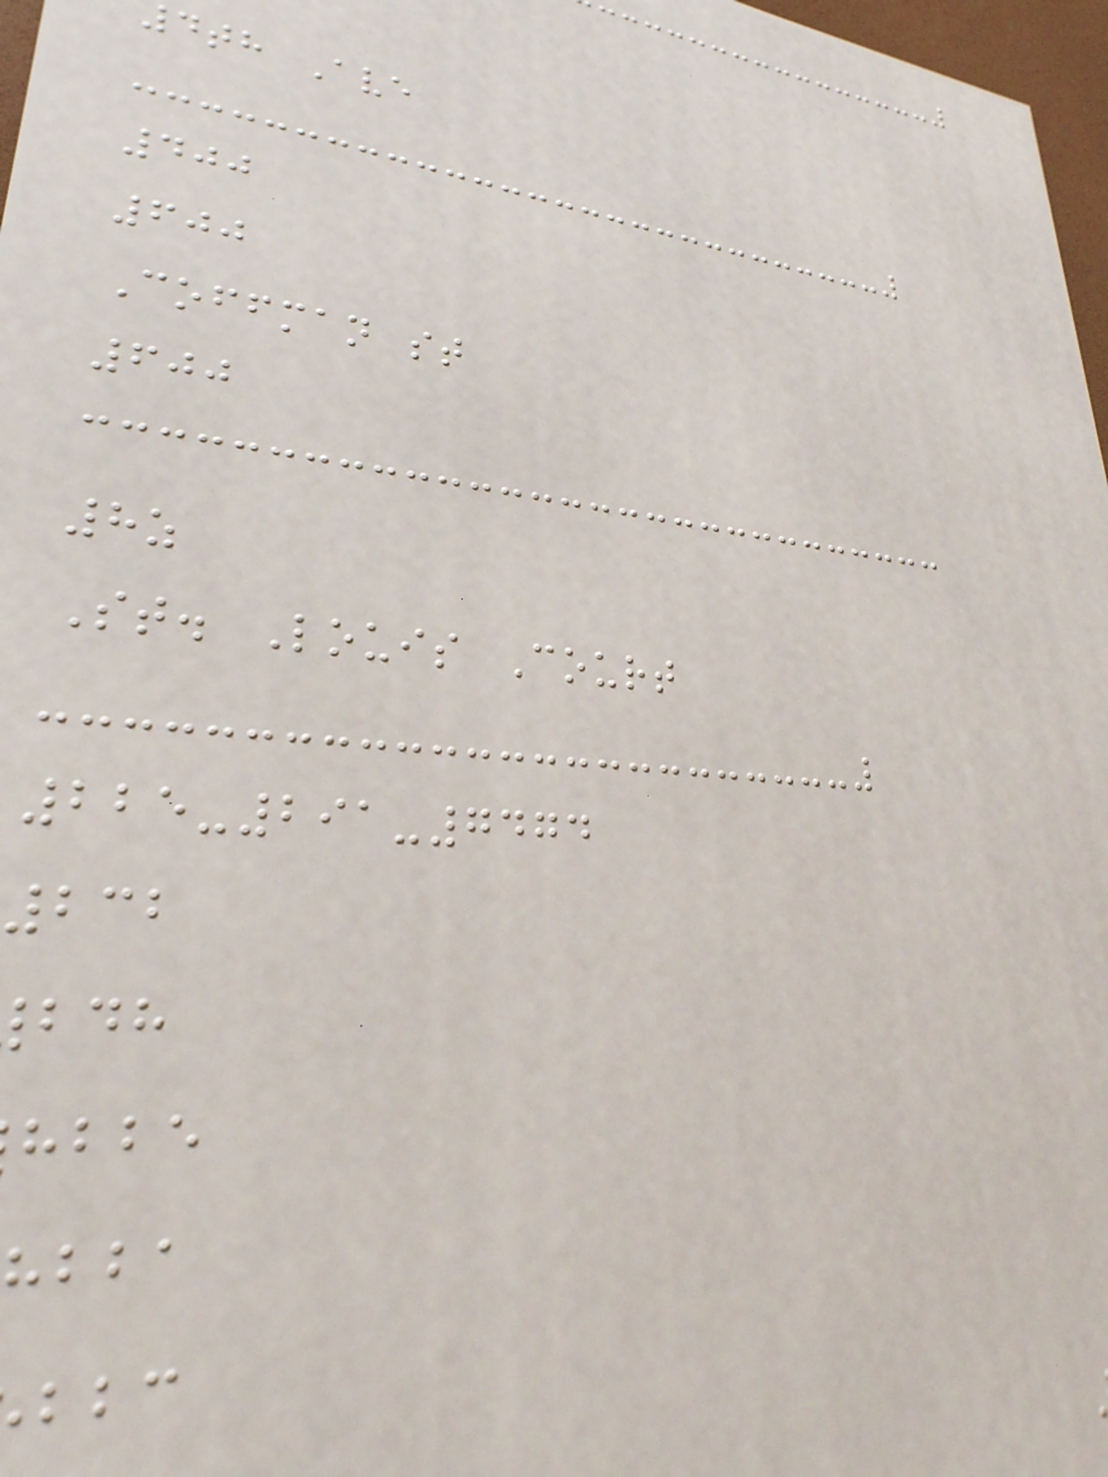dth Ave
400
600
Coffman st
600
8z
St. Louis Court
225-291-7474
232
hbbe
